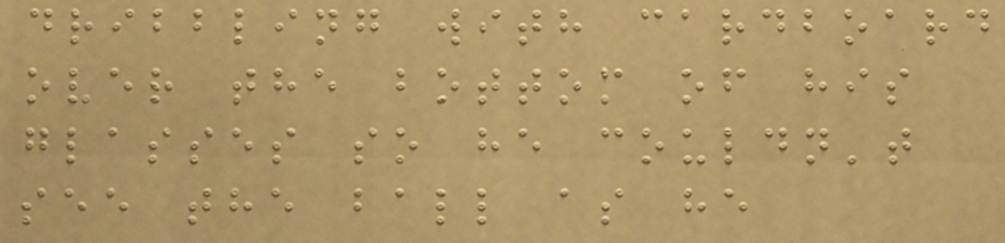dribbling with cardboard
over the bottom of his
glasses so he couldn't
see the ball as he
